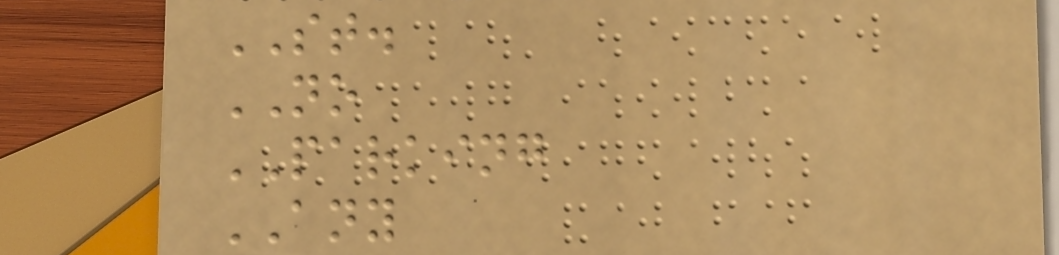ST.
NO
PARKING
ANY
